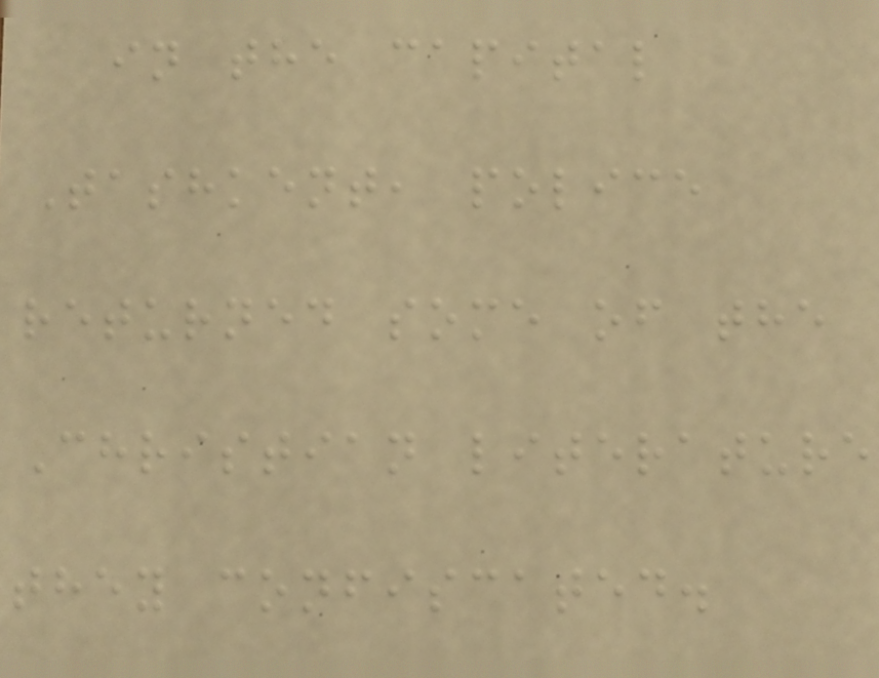in the capital
Tashkent, police
returned some of the
Christian literature
they confiscated.
